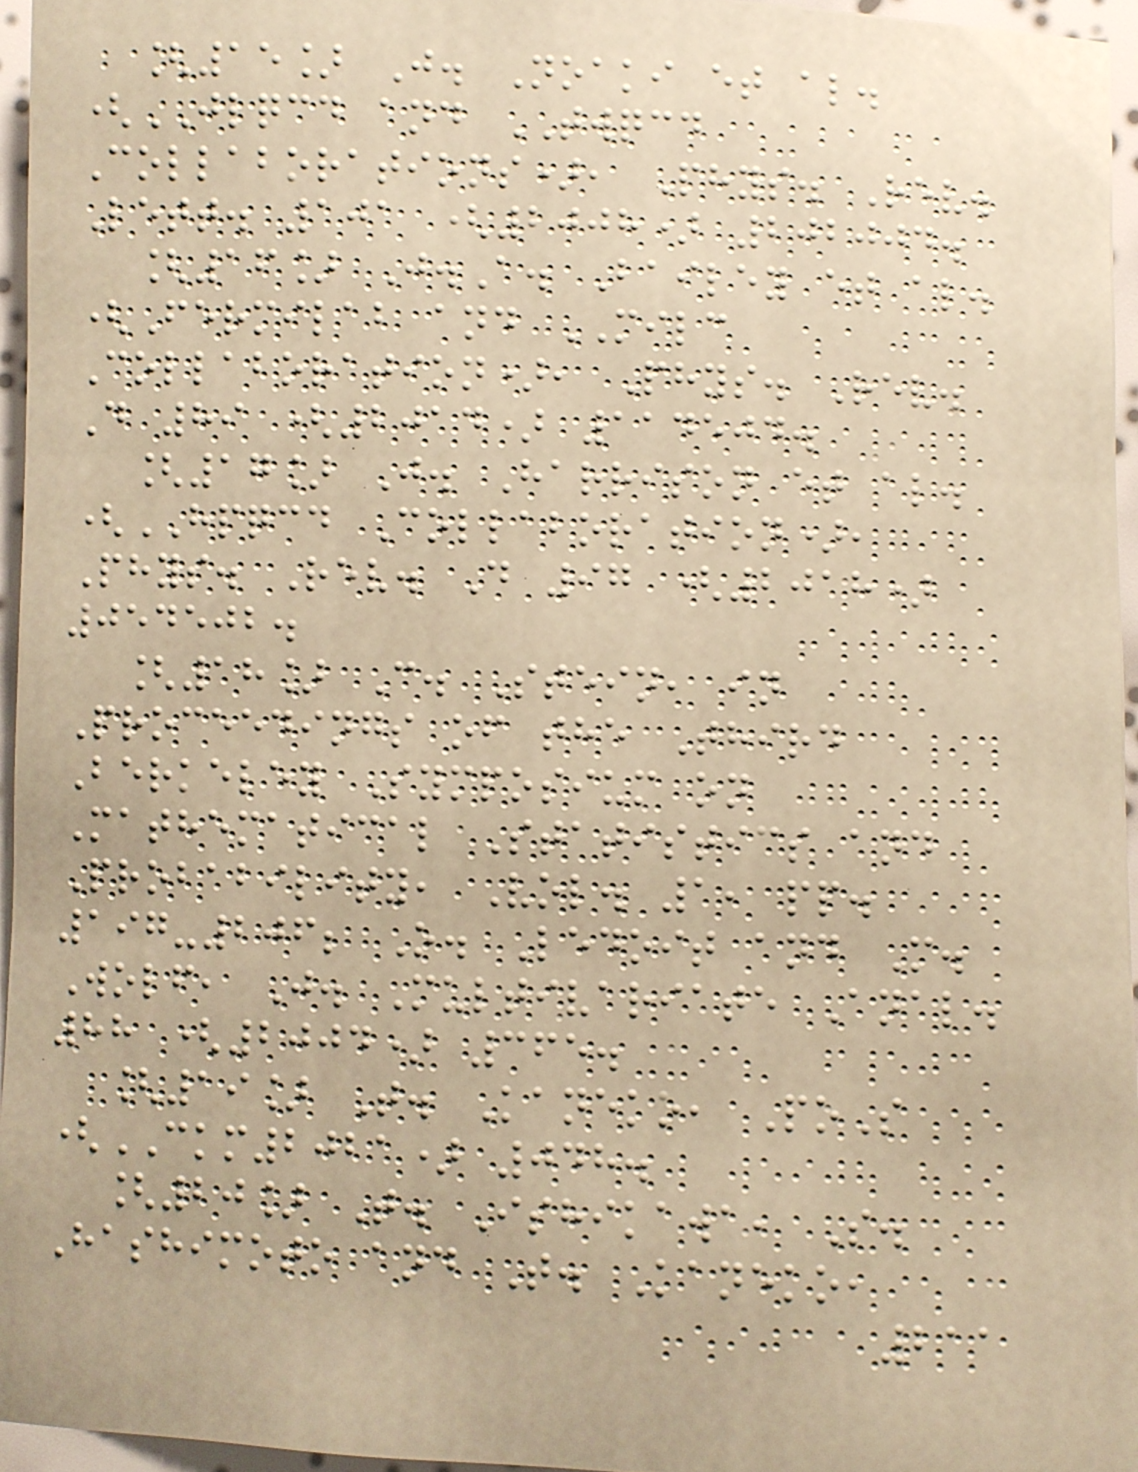[15] J. Noaki et al.
(JLQCD and TWQCD
Collaborations), Phys. Rev.
Lett. 101 (2008) 202004.
[16] J.A. Bailey et al.
(Fermilab and MILC
Collaboration), Phys. Rev.
D 89 (2014) 114504.
[17] J. Harrison et al.
(HPQCD Collaboration),
Phys. Rev. D 97 (2018)
054502.
[18] C. Stein, in
Proceedings of the Third
Berkeley Symposium on
Mathematical Statistics and
Probability, Vol. 1, pp.
197-206; O. Ledoit and M.
Wolf, J. Multivariate Anal.
88 (2004) 365.
[19] T. Kaneko, PoS
(CKM2021) 048.
[20] T. Ishikawa, S.
Hashimoto and T. Kaneko,
211
